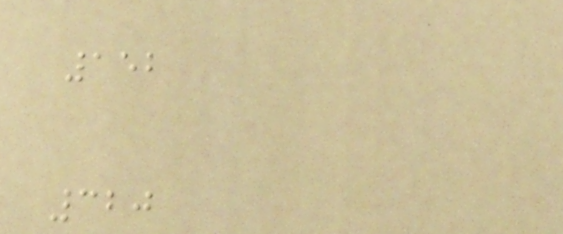152
320
